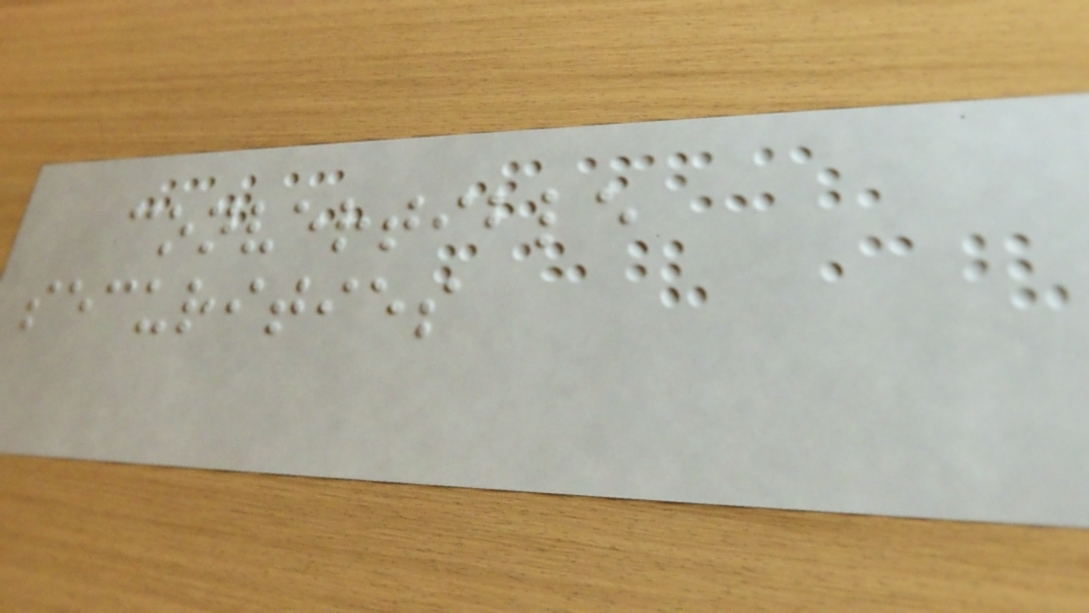convertible
securities
